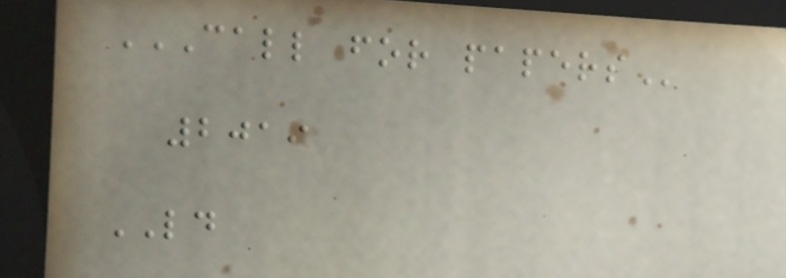CALL FOR PAPERS
2019
LD
